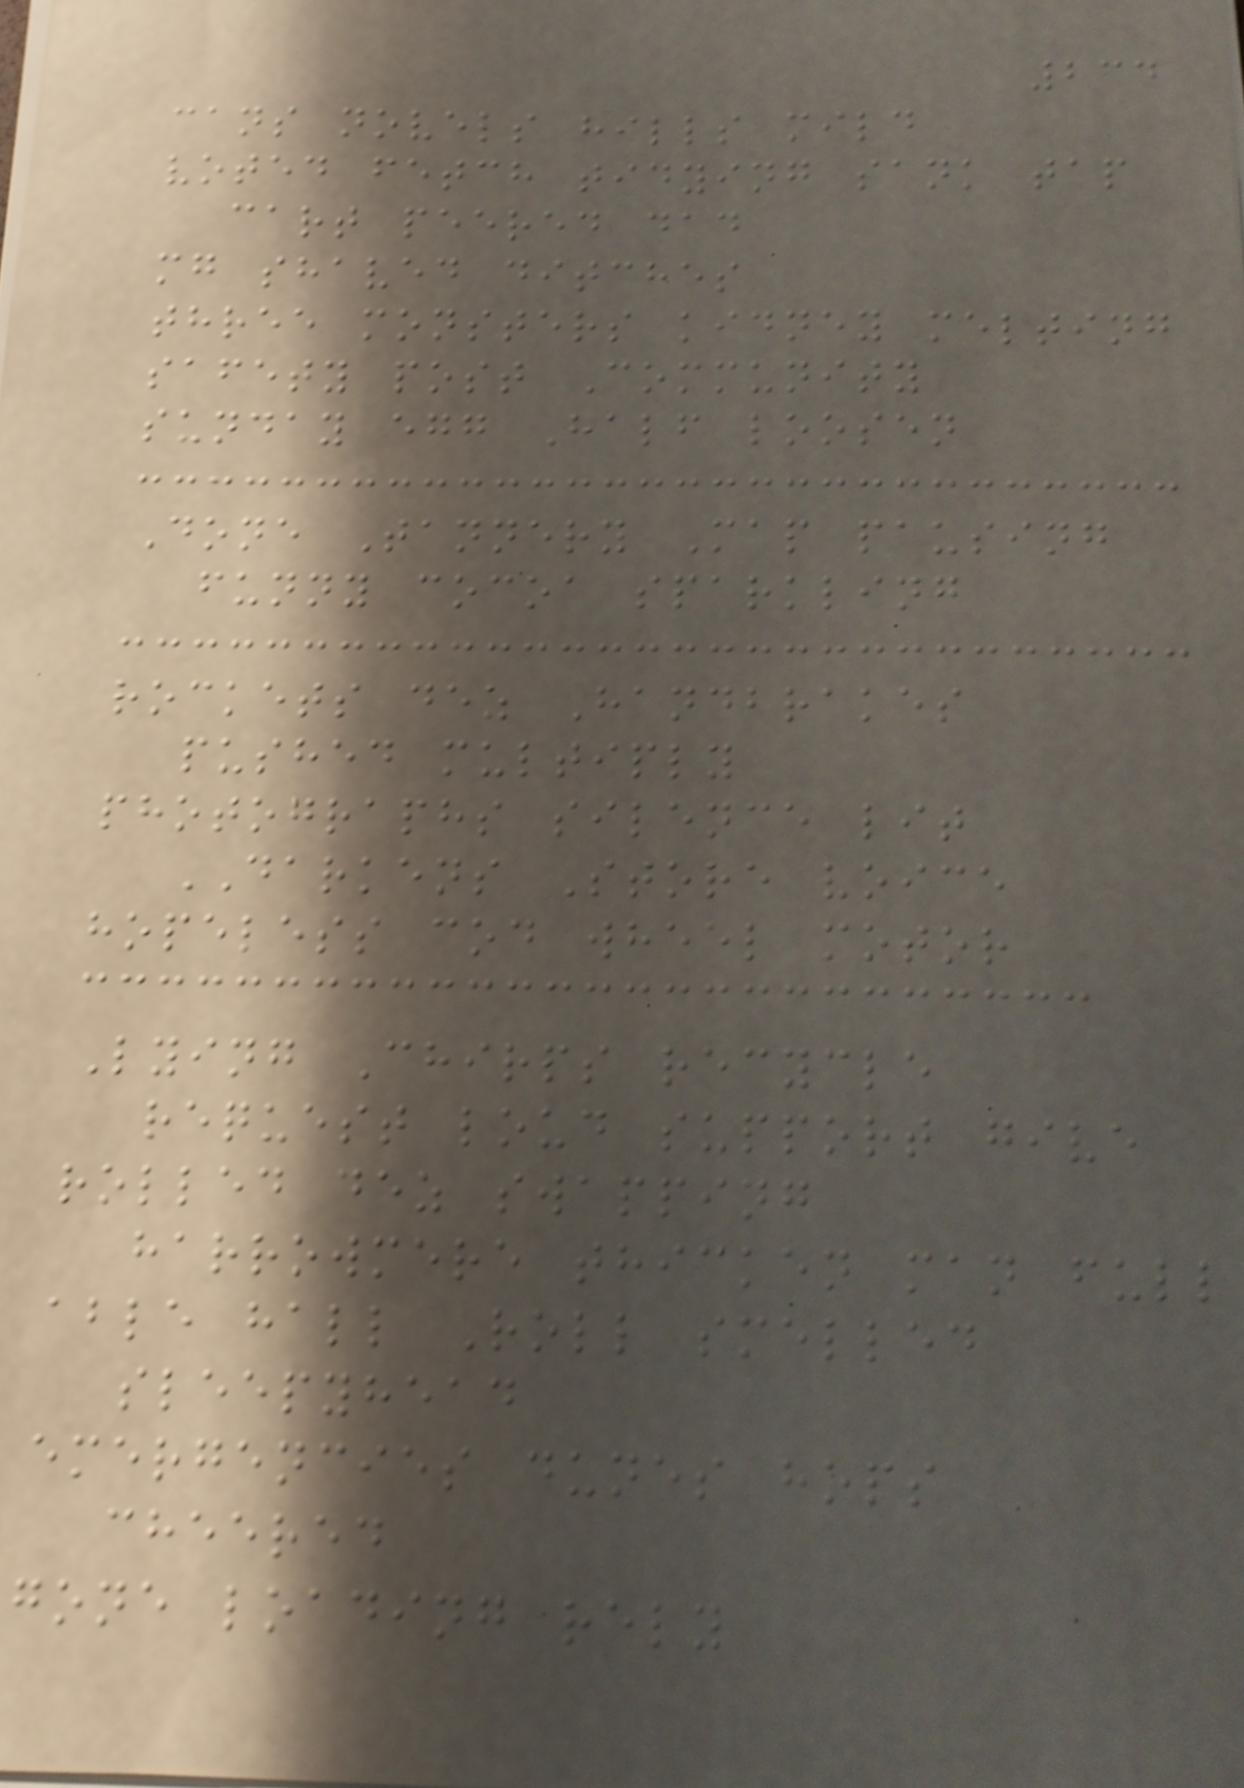234
cans novels hills mild
voted fetch tidying sank tap
cart peered dad
mg shaved ditches
three monsters kidney melting
safety post Community
sunday egg Half loosen
Done Tannery Map pausing
funny cocoa sparkling
rockets dez Handbrakes
pushed multiply
photographs silence lit
DARKENS Store voice
hopeless cod wheel motor
Lying Chirps recycle
request loud support give
rolled dez swapping
harrowmere thicken man full
able hall Roll smelled
sleepyhead
emergencies dunes hops
cheered
gone loading rely
